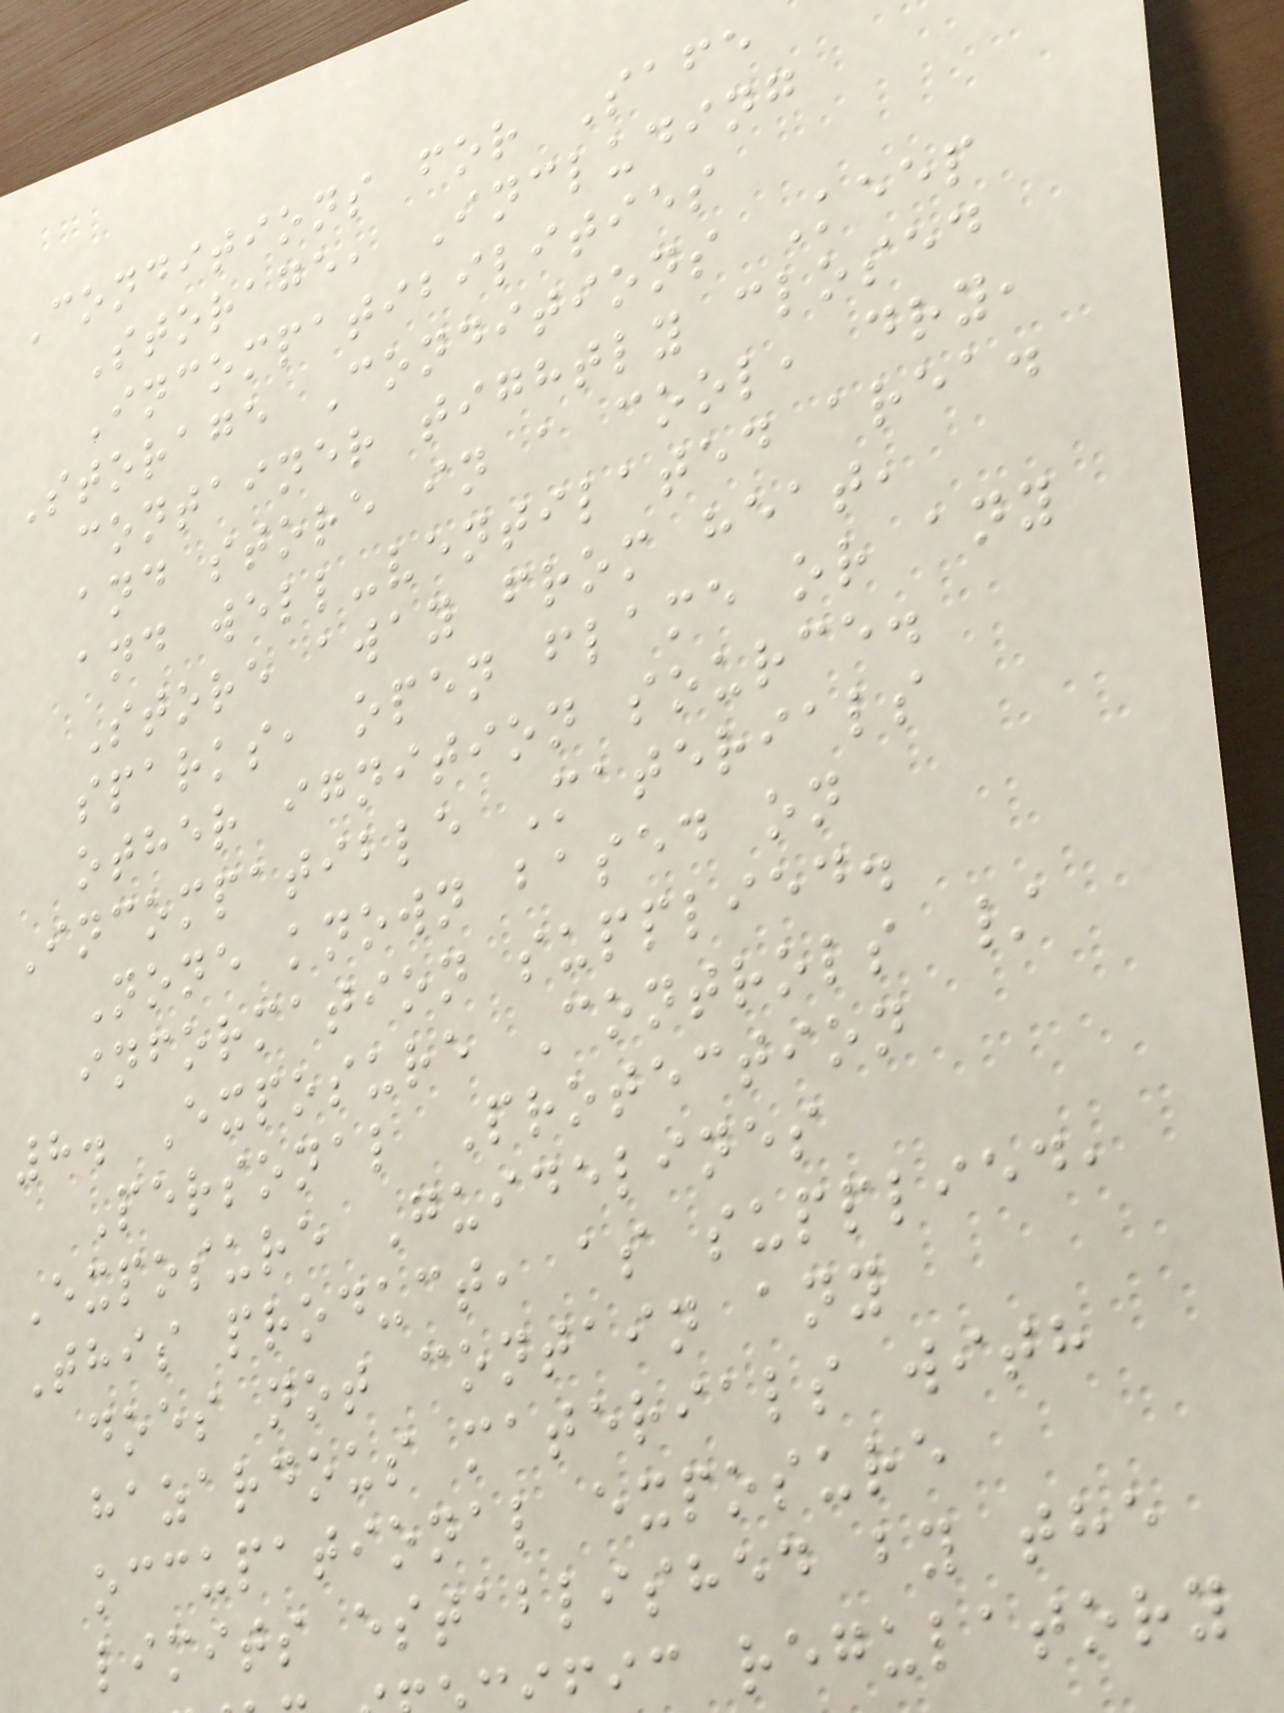Conditions for Safe
Storage, Including
Incompatibilities
Storage Conditions Keep
container tightly closed
and store in a cool, dry,
and well-ventilated area.
Store away from heat,
sparks, open flame or any
other ignition source.
Incompatible Materials
None known based on
information supplied.
8. Exposure Controls /
Personal Protection
Exposure Guidelines
This product, as supplied,
does not contain any
hazardous materials with
occupational exposure
limits established by the
ic regulatory
